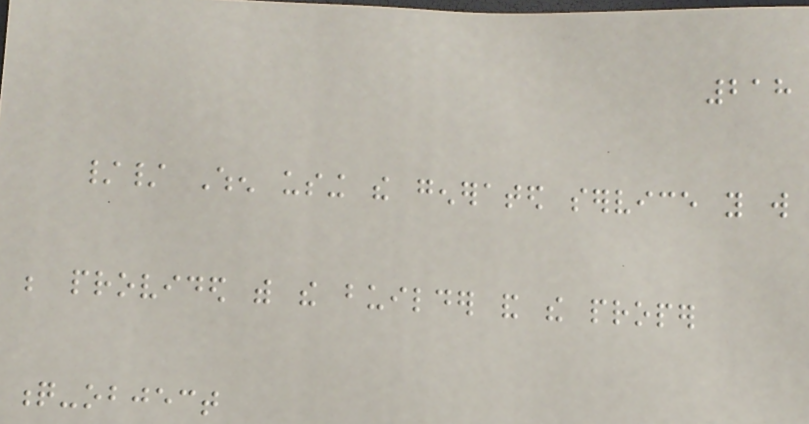218
// When using the generated service you will
be provided with the builder and the proper
q-object
